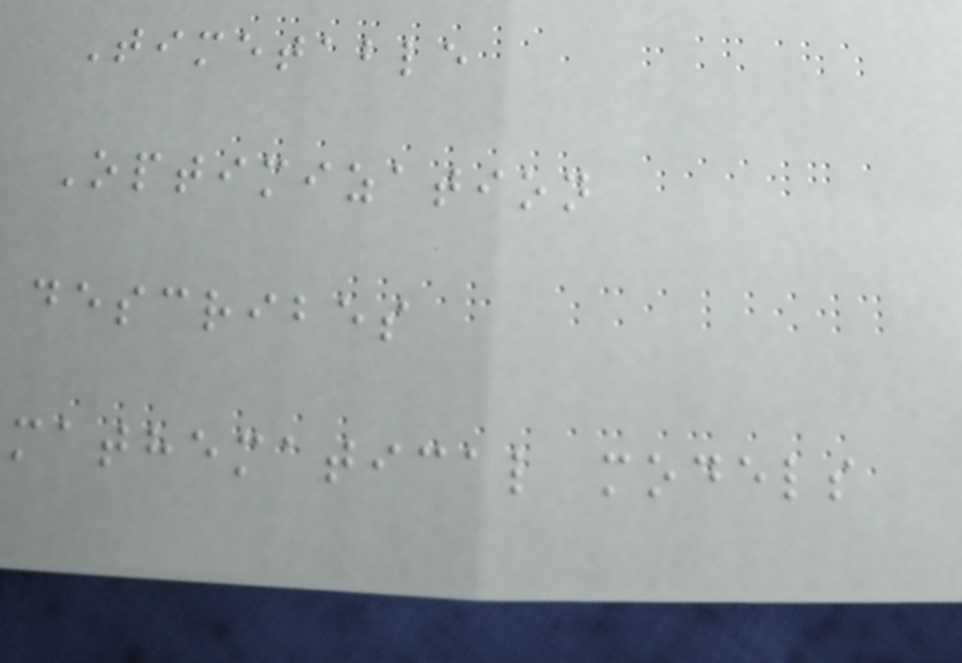Timetable
Optimization
describes
mathematical models
